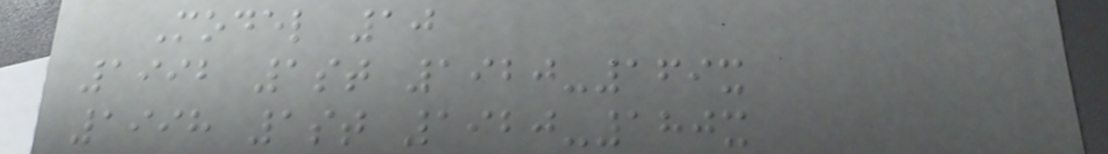Model 10
1992 1st 1920-169x
1998 1st 1920-180x
